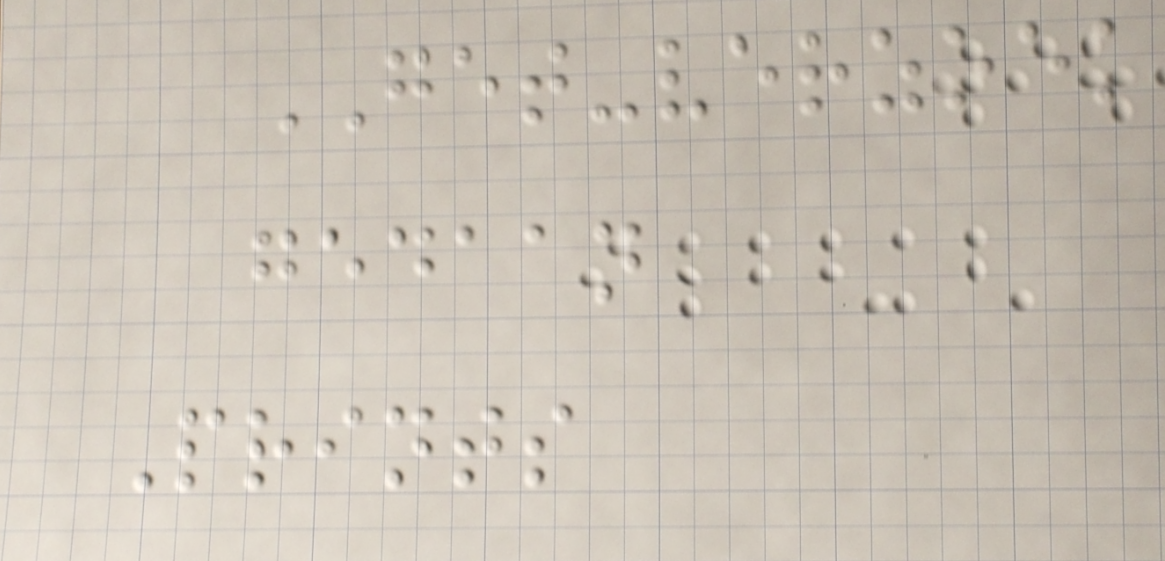GET-verzoek
gedaan
Prints
